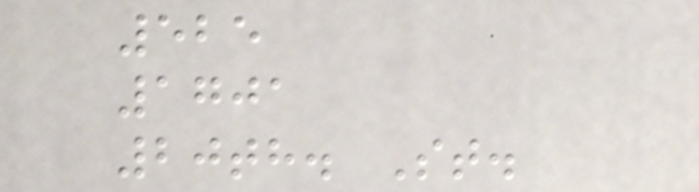525
1701
20th. St.
